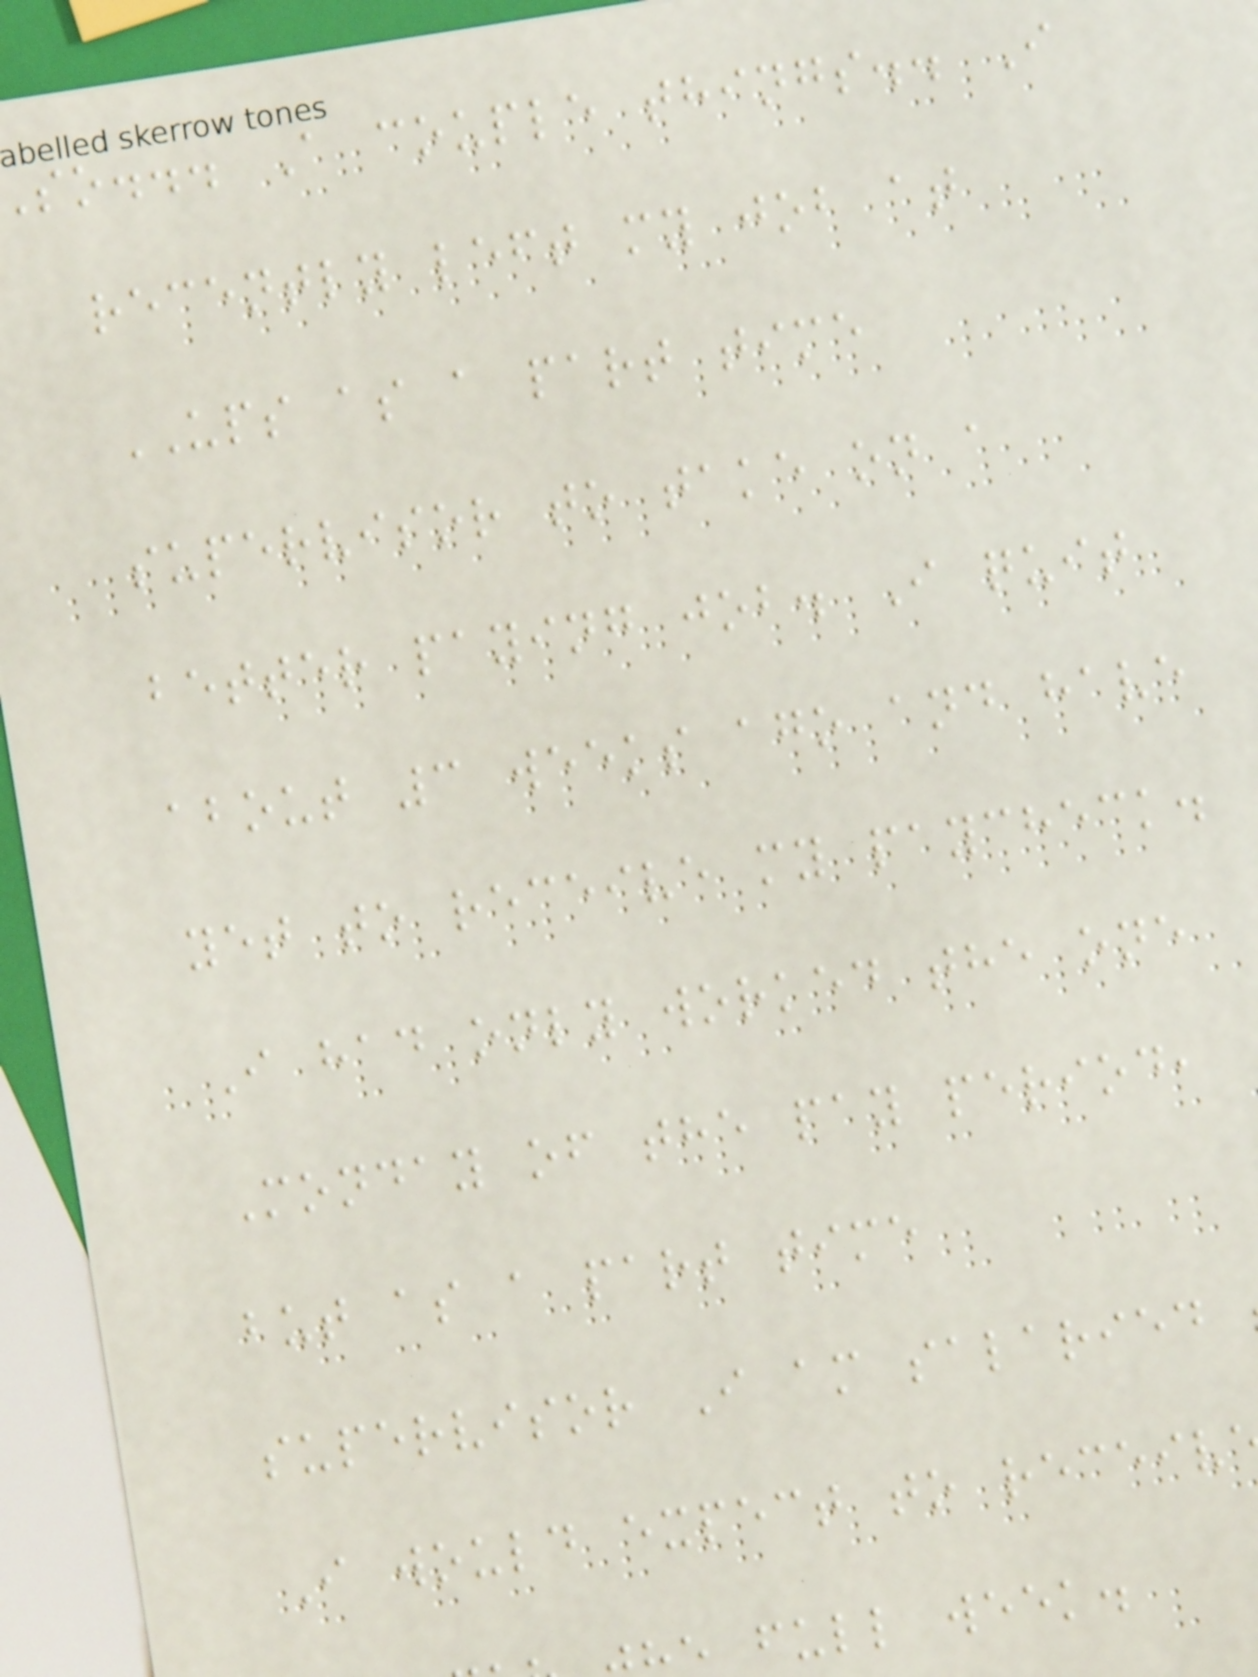so... A couple things.. I
recently left my job at
UPS as a part time
supervisor to take on a
better paying job. I quit
about 3 weeks ago and have
yet to receive my paycheck.
I had only worked the one
Monday of the pay period,
but as a part time
supervisor I am salaried
I would expect to receiv
full week.
